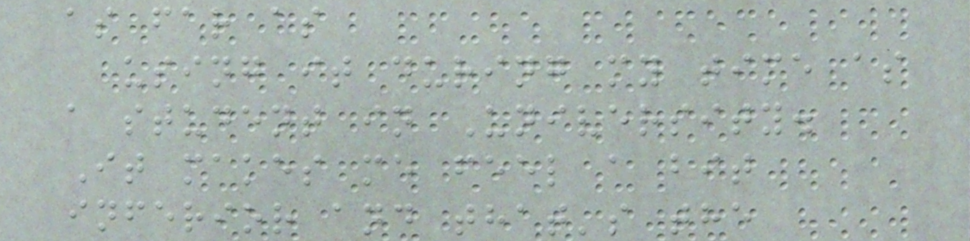as far as
using it during my time as
a student in University.
It makes me feel a bit
inferior and that's the
